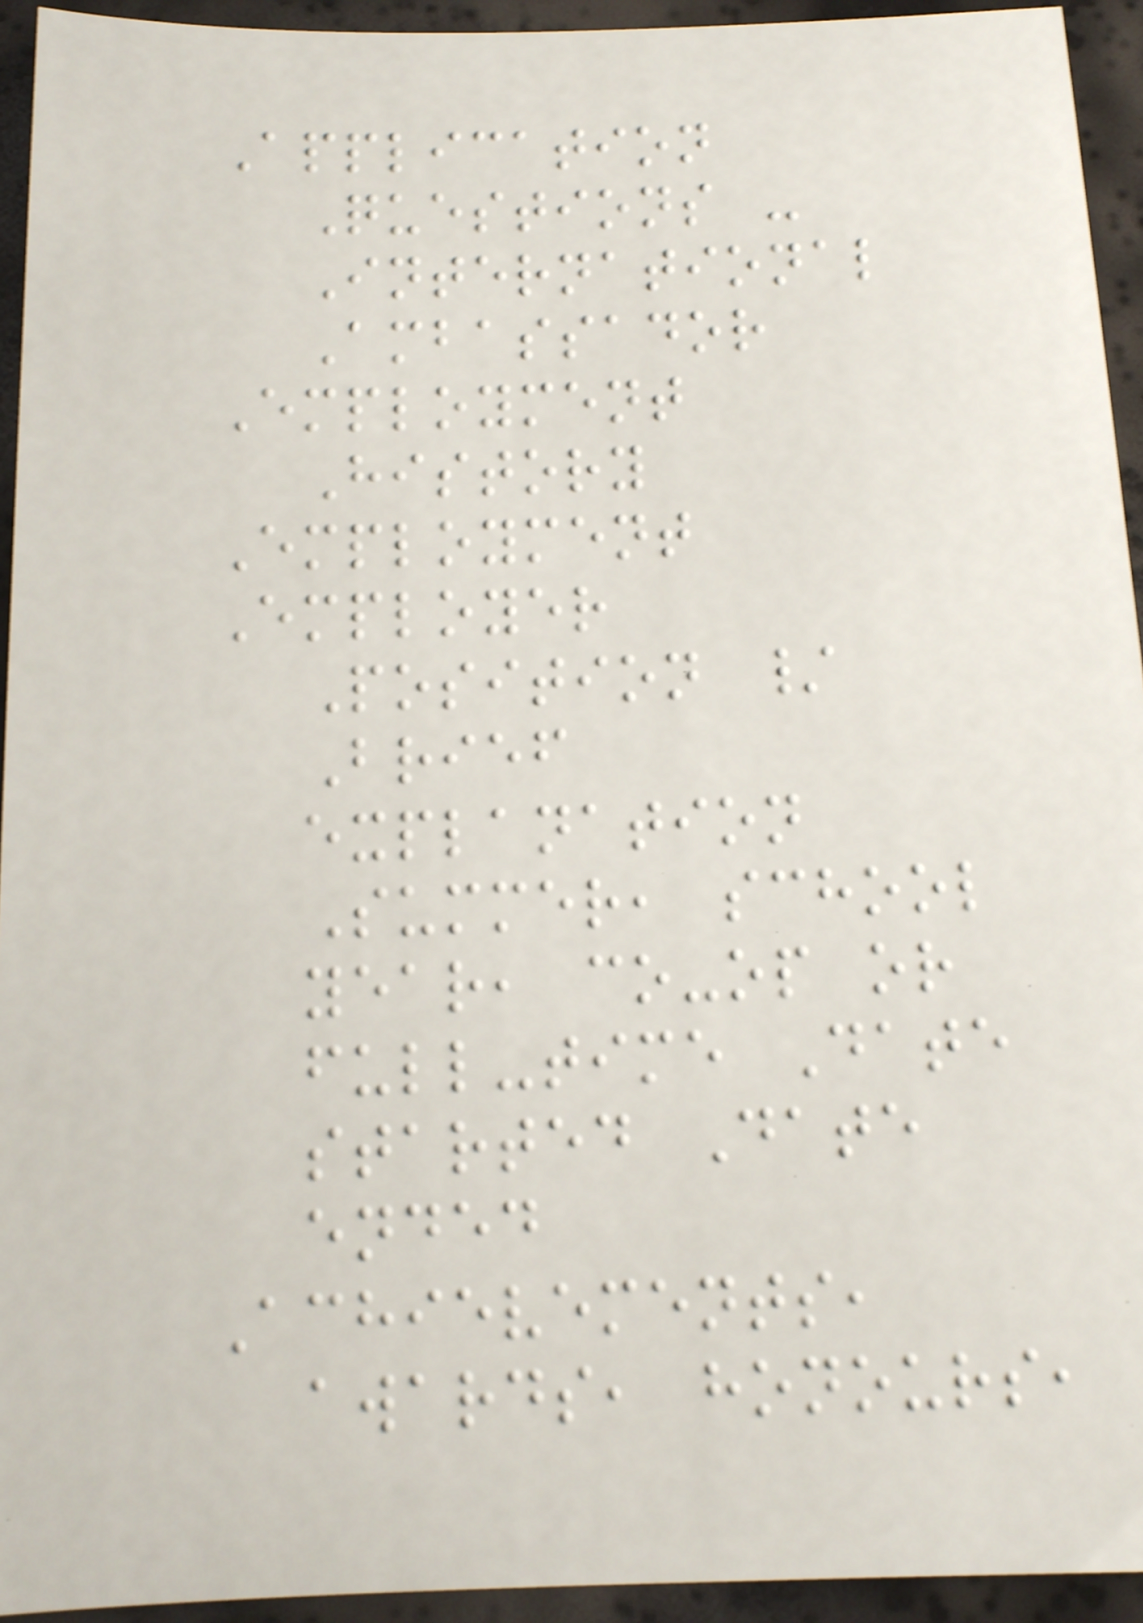Application
Questions -
International
Ambassador
Employment
History
Employment
Employer
Position /
Brief
explanation
Summer, school
year, co-op or
full-time Date
started Date
ended
Achievements,
awards, honours,
